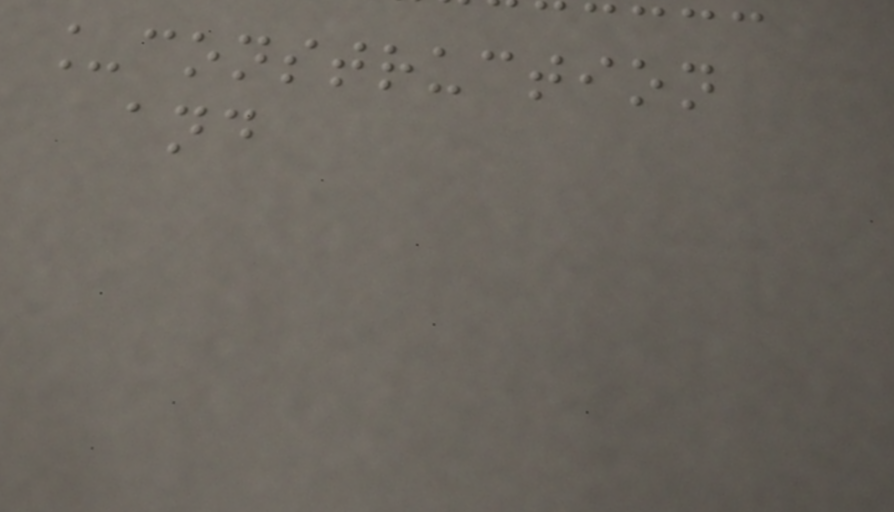_construction
and
